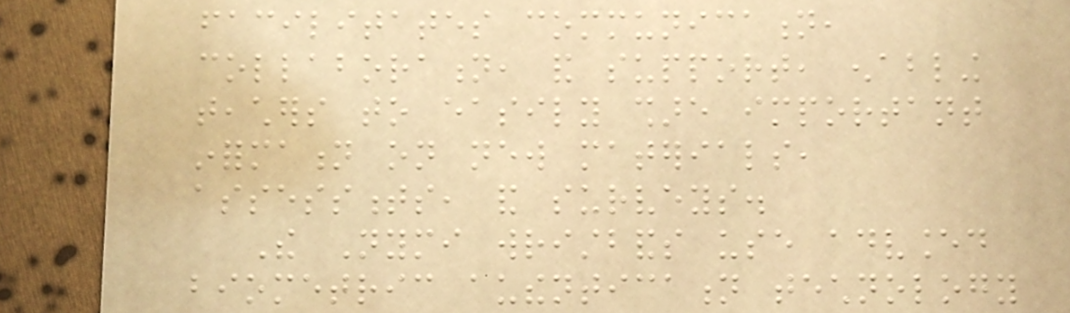facilitates communication,
collaboration, and support, enabling
teachers to easily share important
information on new materials,
assessments, and surveys.
The Nymi wristbands use advanced
biometric authentication technology
